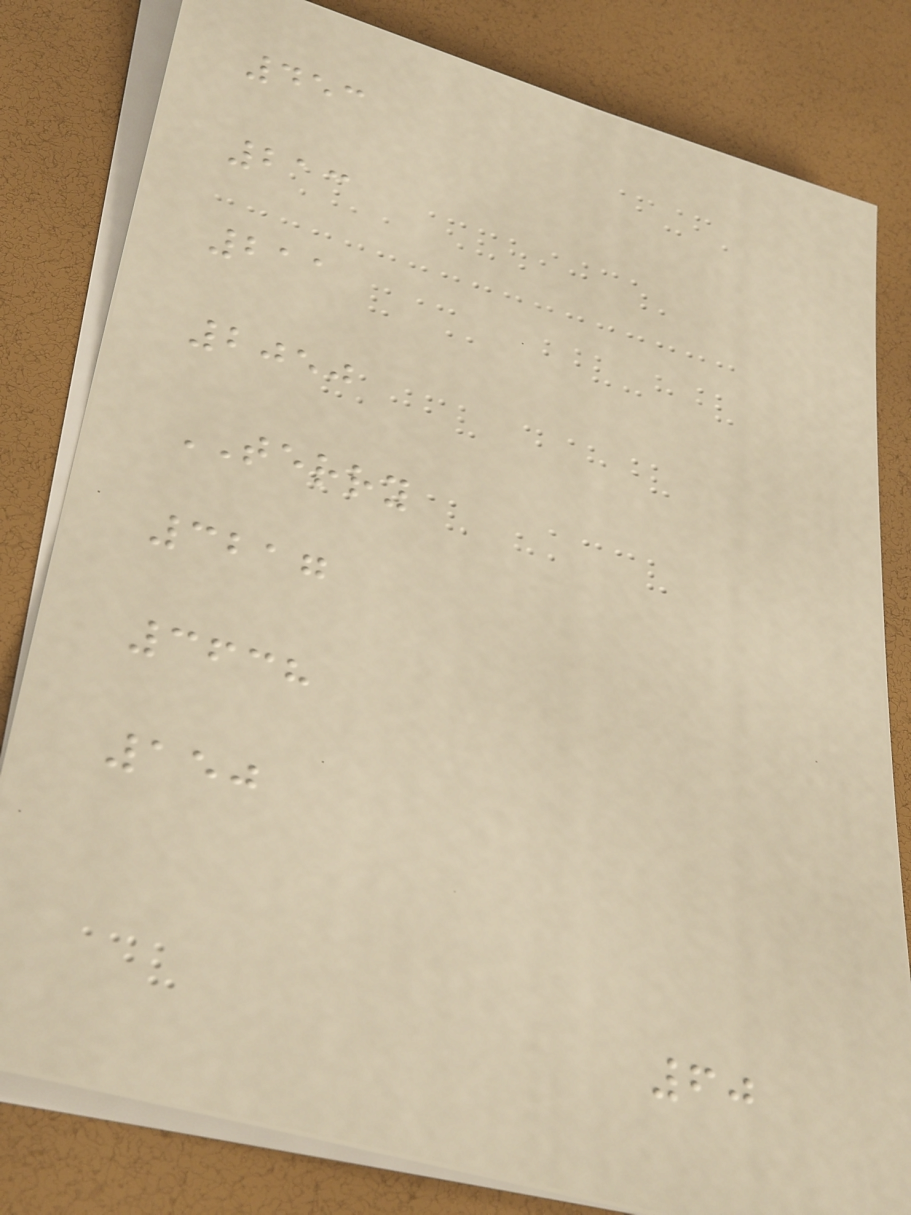453
213
211
2050
TERRY
3217
3638
150
60
